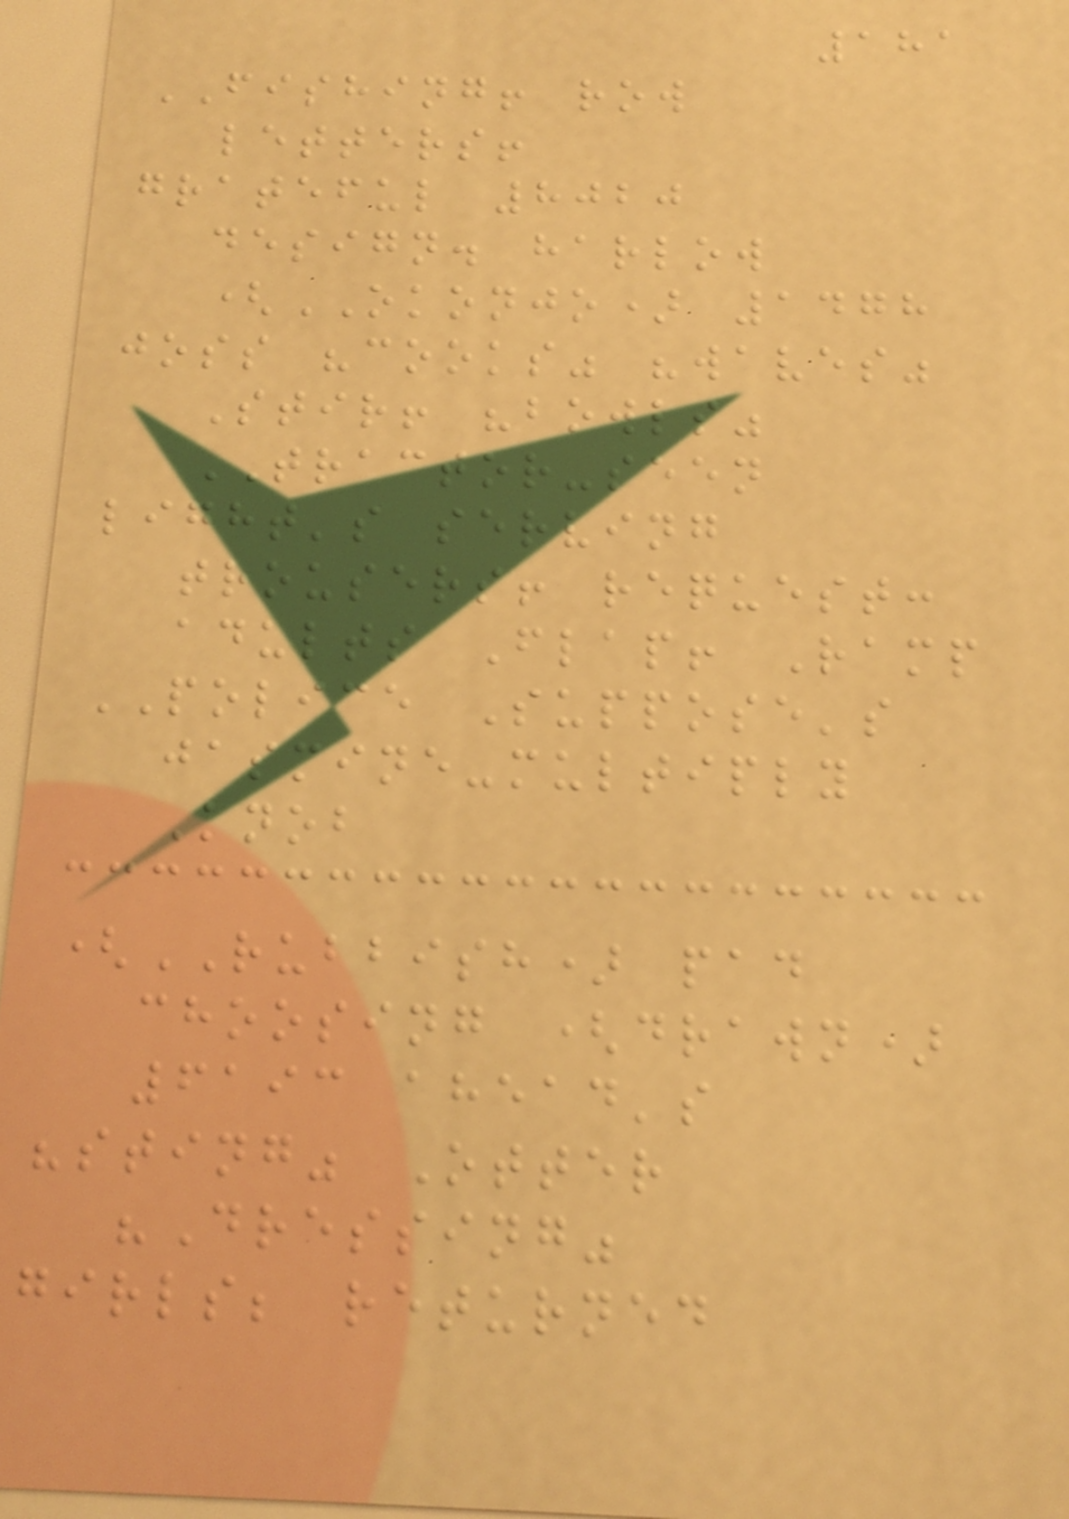181
FISHING! row
letters!
grateful 8020
design. harlow
(OKONJO) 1478
joss "cooks" "waves"
Stir! "bowls"
TRACTOR-seen
light's serving
trousers! request:
adults Flap! Ramp
POLICE Suppose's
jasmine-multiply
Knob
(RUBBISH) pad
choosing (drawn)
6193 ahead's
"sting" Otter
"Dressing"
girls; returned
